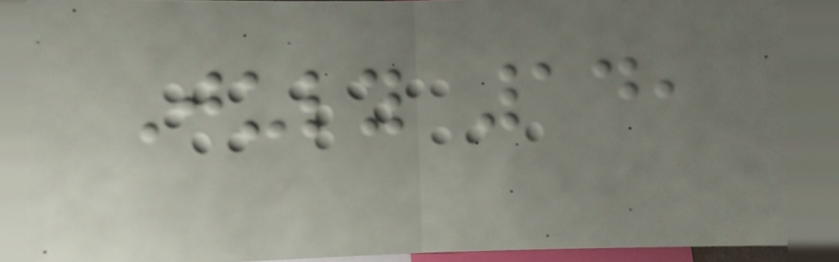July 14,
